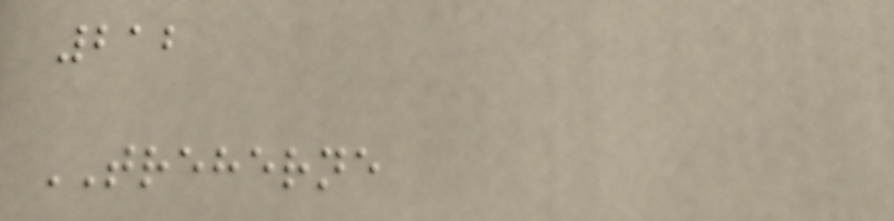212
TREHERNE
